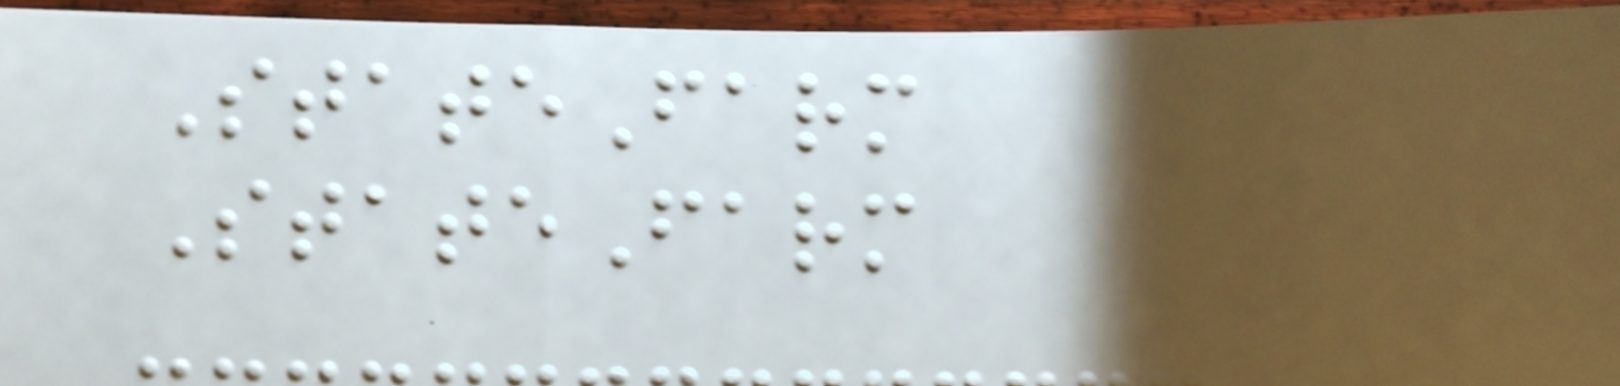StateFarm
StateFarm
